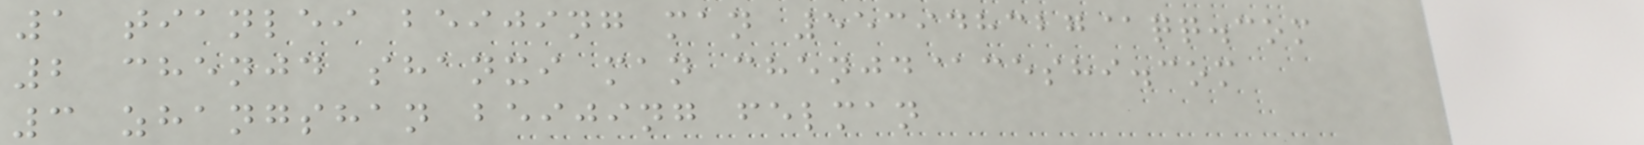1 tianlei beijing man 553948327@qq.com
2 chenjd shanxi man chenjd@ceshi.com
3 zhangshan beijing felman
